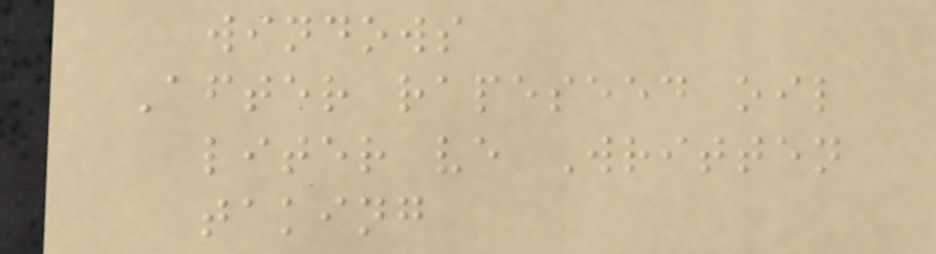windows
After rapeseed oil
liter ve Written
taking
